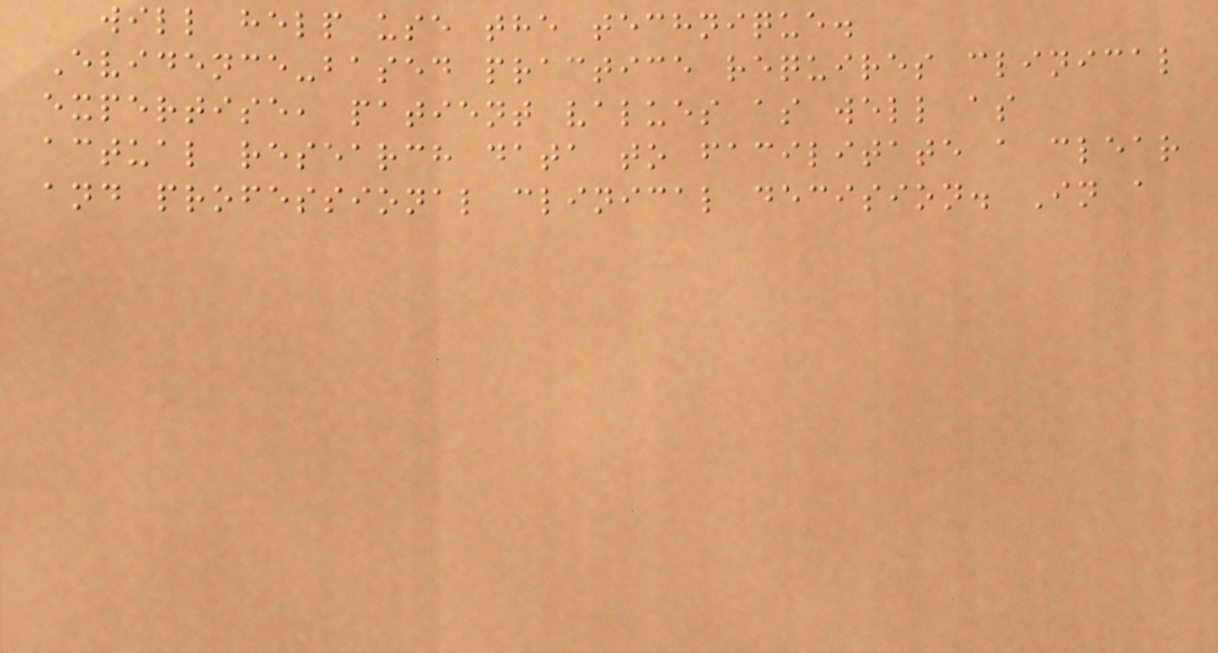will help use the technique.
Evidence-based practice requires clinical
expertise, patient values as well as
actual research data to facilitate a clear
and professional clinical decision. In a
